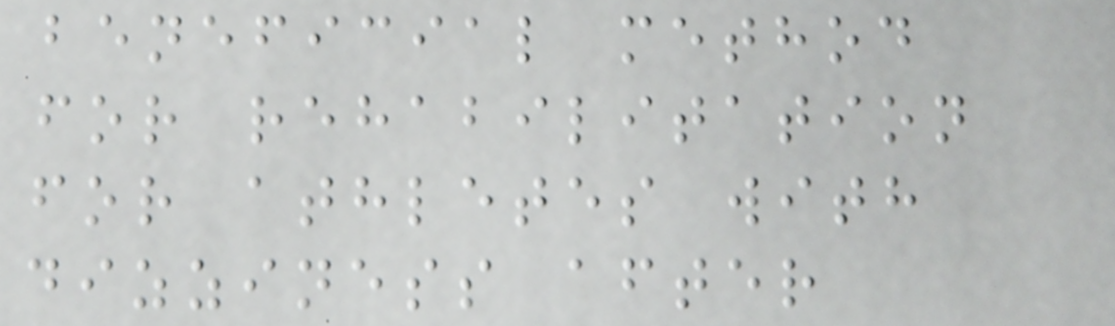beneficial method
for rehabilitation
for athletes with
dizziness after
